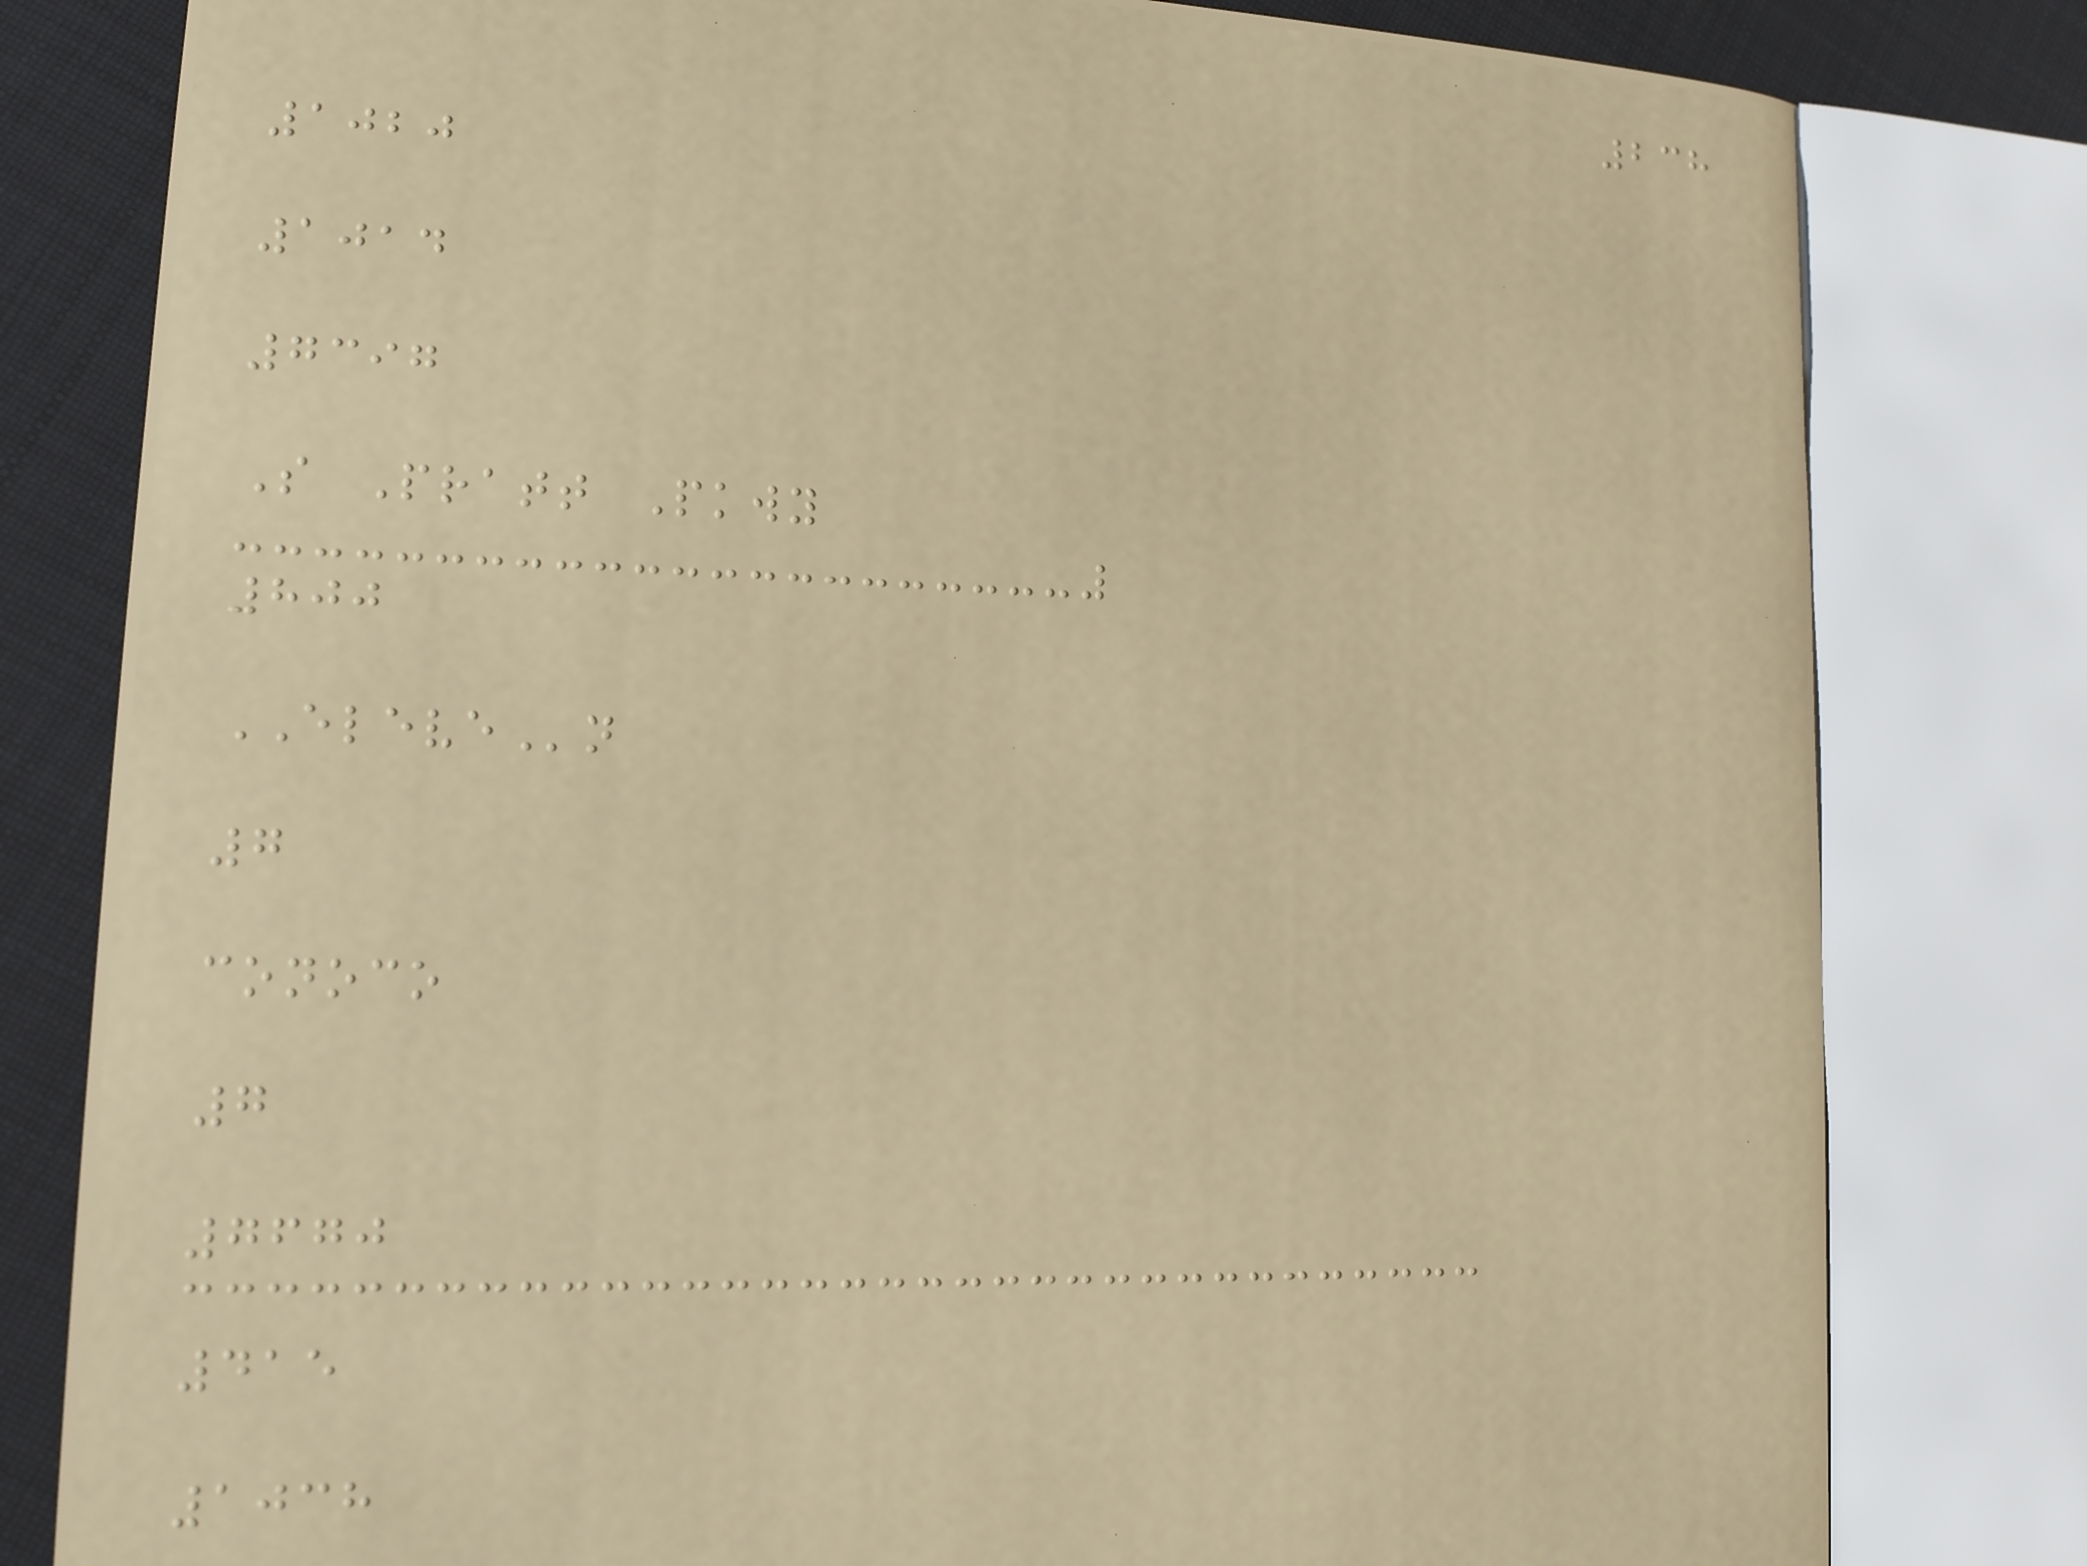238
1020
1014
7397
S Pratt Pkwy
800
ELEVEn
7
conoco
7
7670
415
1038
